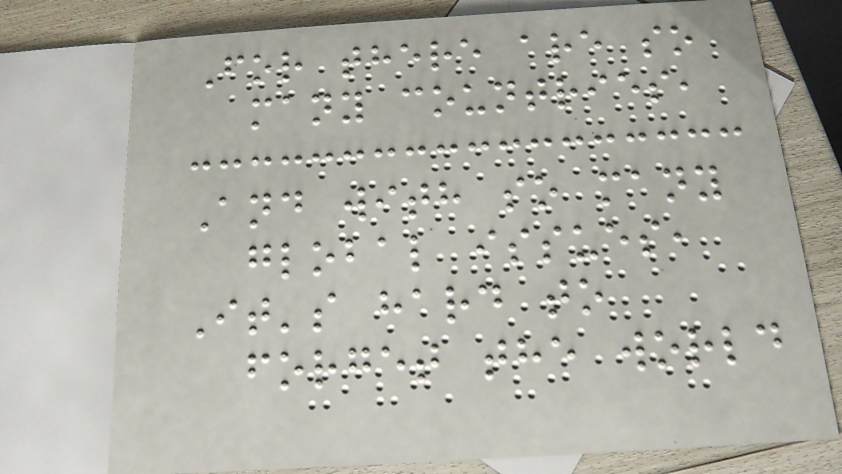For there are so
many countries,
And with so many
global issues,
It's hard to
forget the world
